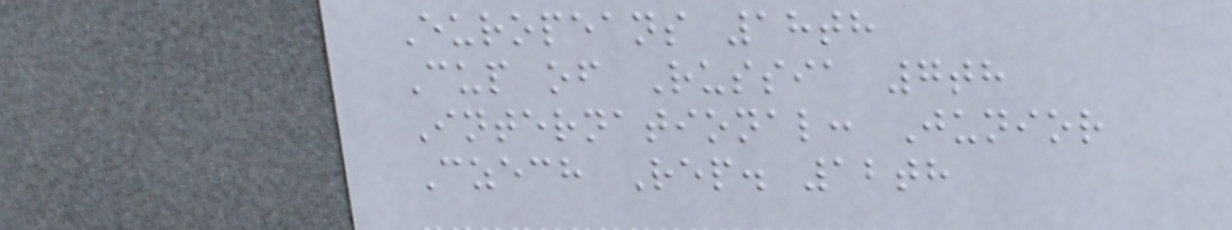Europeans 18th
Cup of Russia 7th
International: Junior
Czech Rep. 12th
